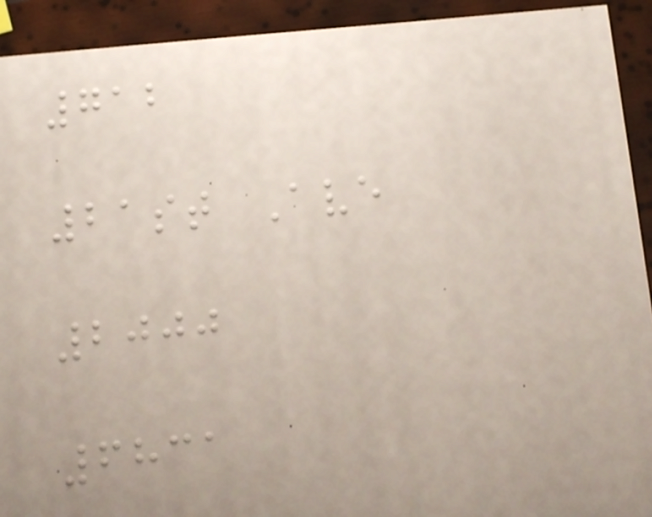712
21st Ave
2000
6831
